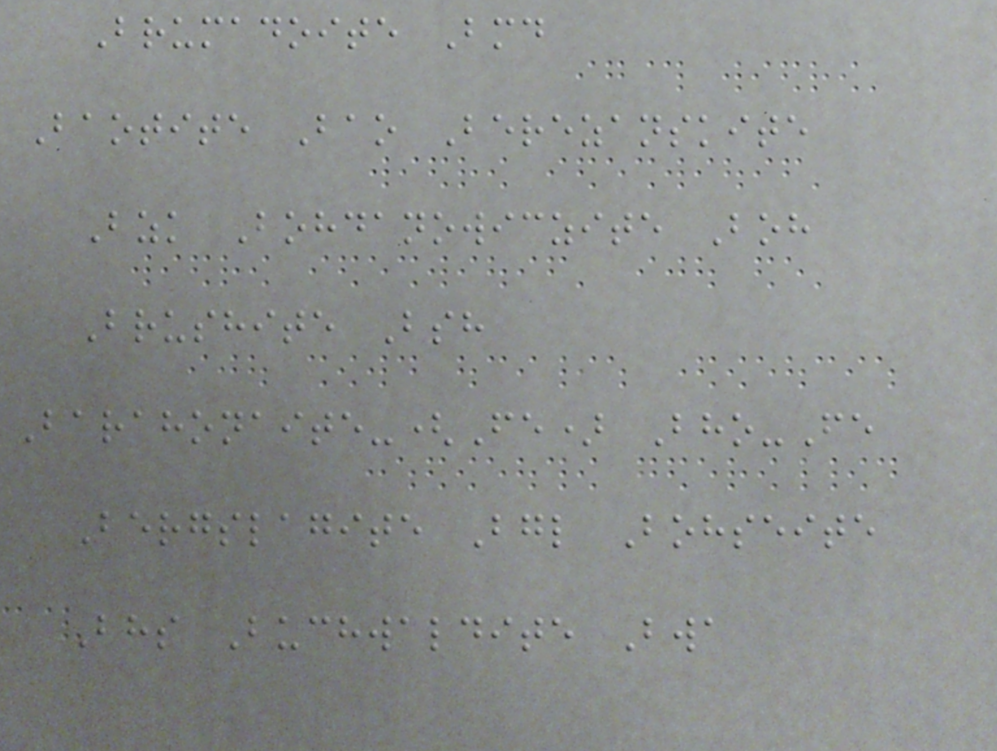Brumadoite Bmd
Baotite Bao Berezanskite
Bzk Bohdanowiczite Boh
Brushite Bsh
Barahonaite-(Fe) Bho-Fe
Bergslagite Bgl Bohseite
Bhs Buchwaldite Bwa
